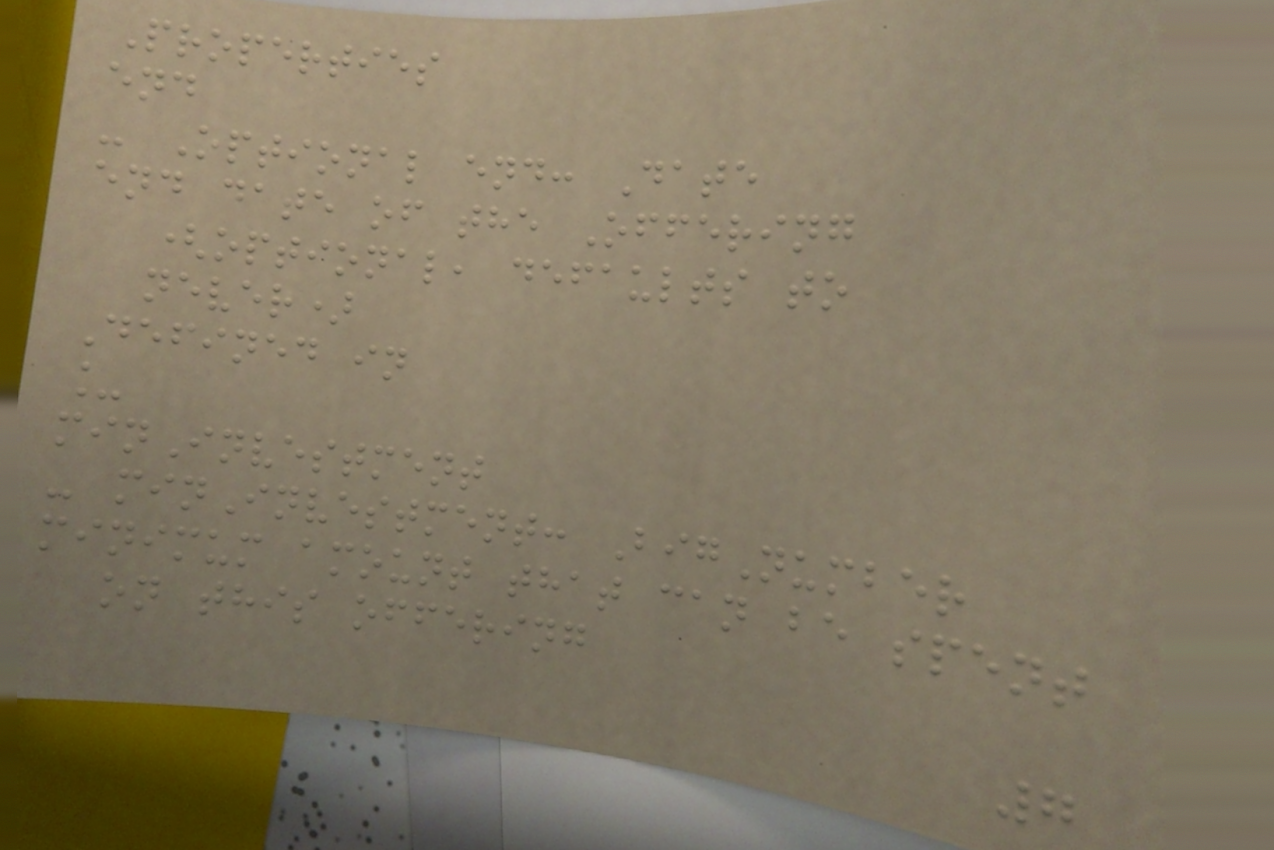Properties
end
- Optional end: Date
end date of the Offering
(optional, defaults to
never)
Defined in
_
minInvestment
- minInvestment: BigNumber
minimum amount that can be spent
on this offering
7
